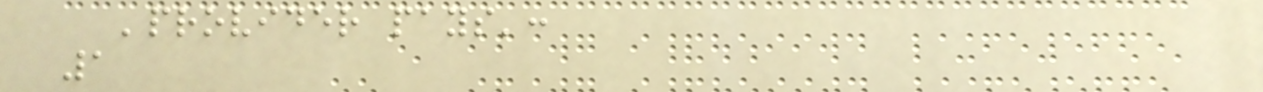'provider pays':
1
